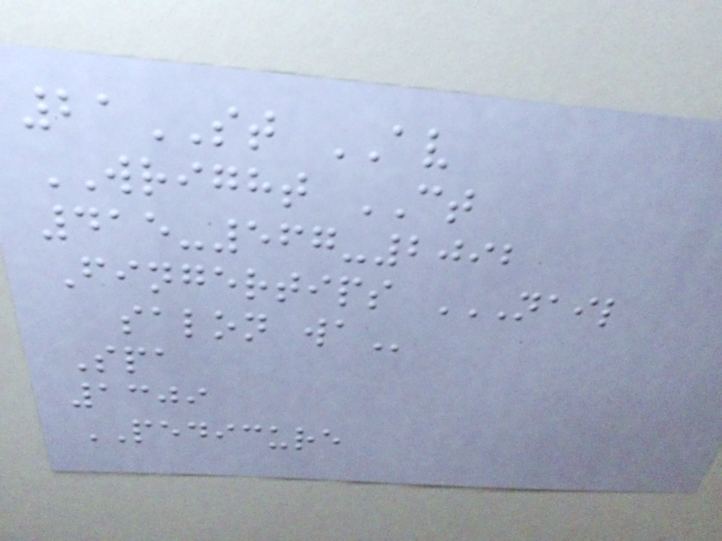21ST AV
WRIGHT CT
415-567-2092
Fingertips NAIL
SALON WA
Spa
1309
PEDICURE
